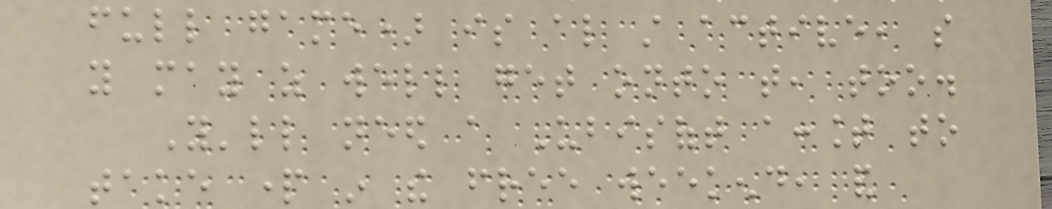full game) is also still active, so
you may as well get onto that, too.
You'll need a Ubisoft account to
take part in the free weekend, and
